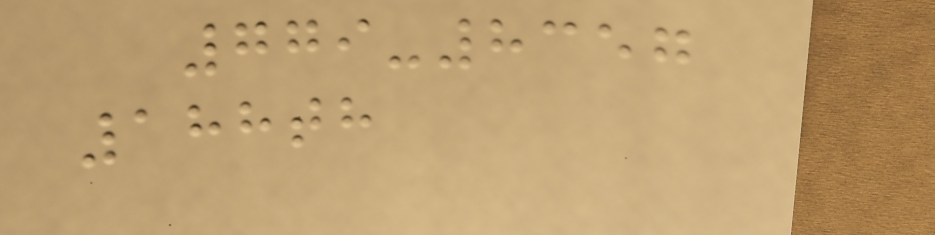779-8357
188th
